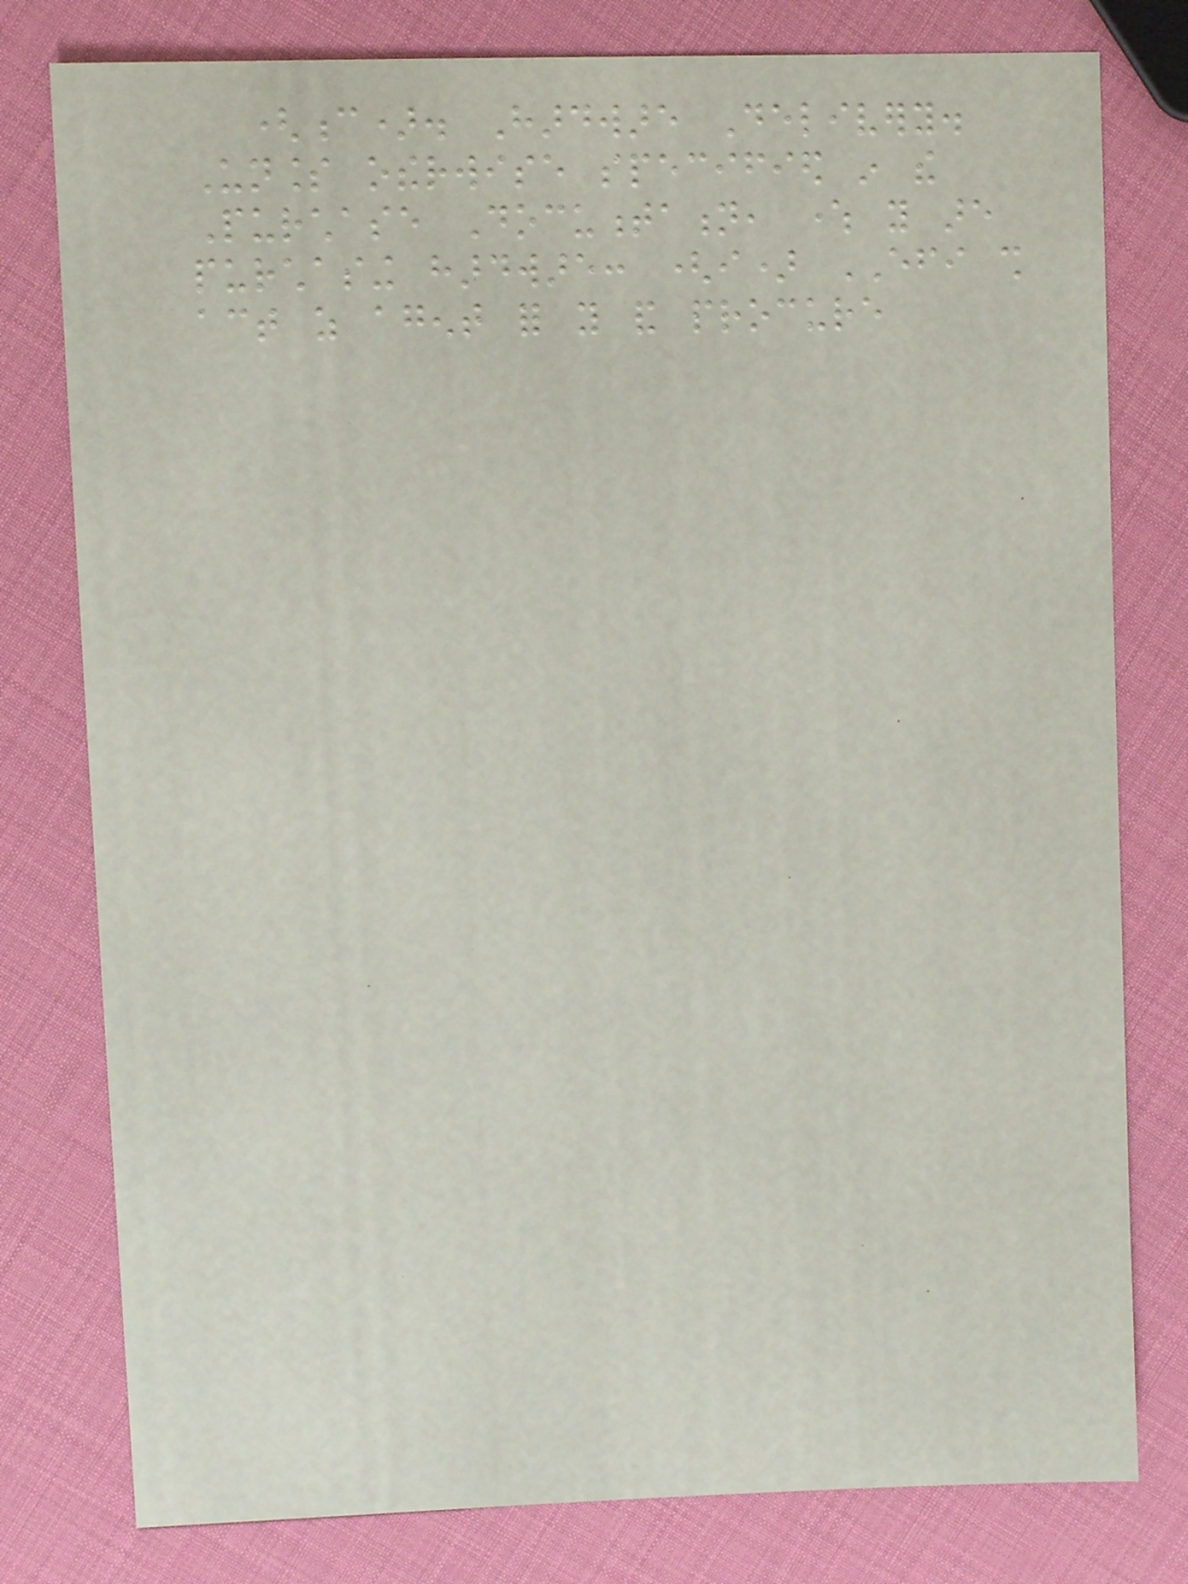(c). Hardware Delivery.
Unless otherwise specified in the
Purchase Documentation, where you are
purchasing hardware: (i) EFI shall
act as agent for you and procure
